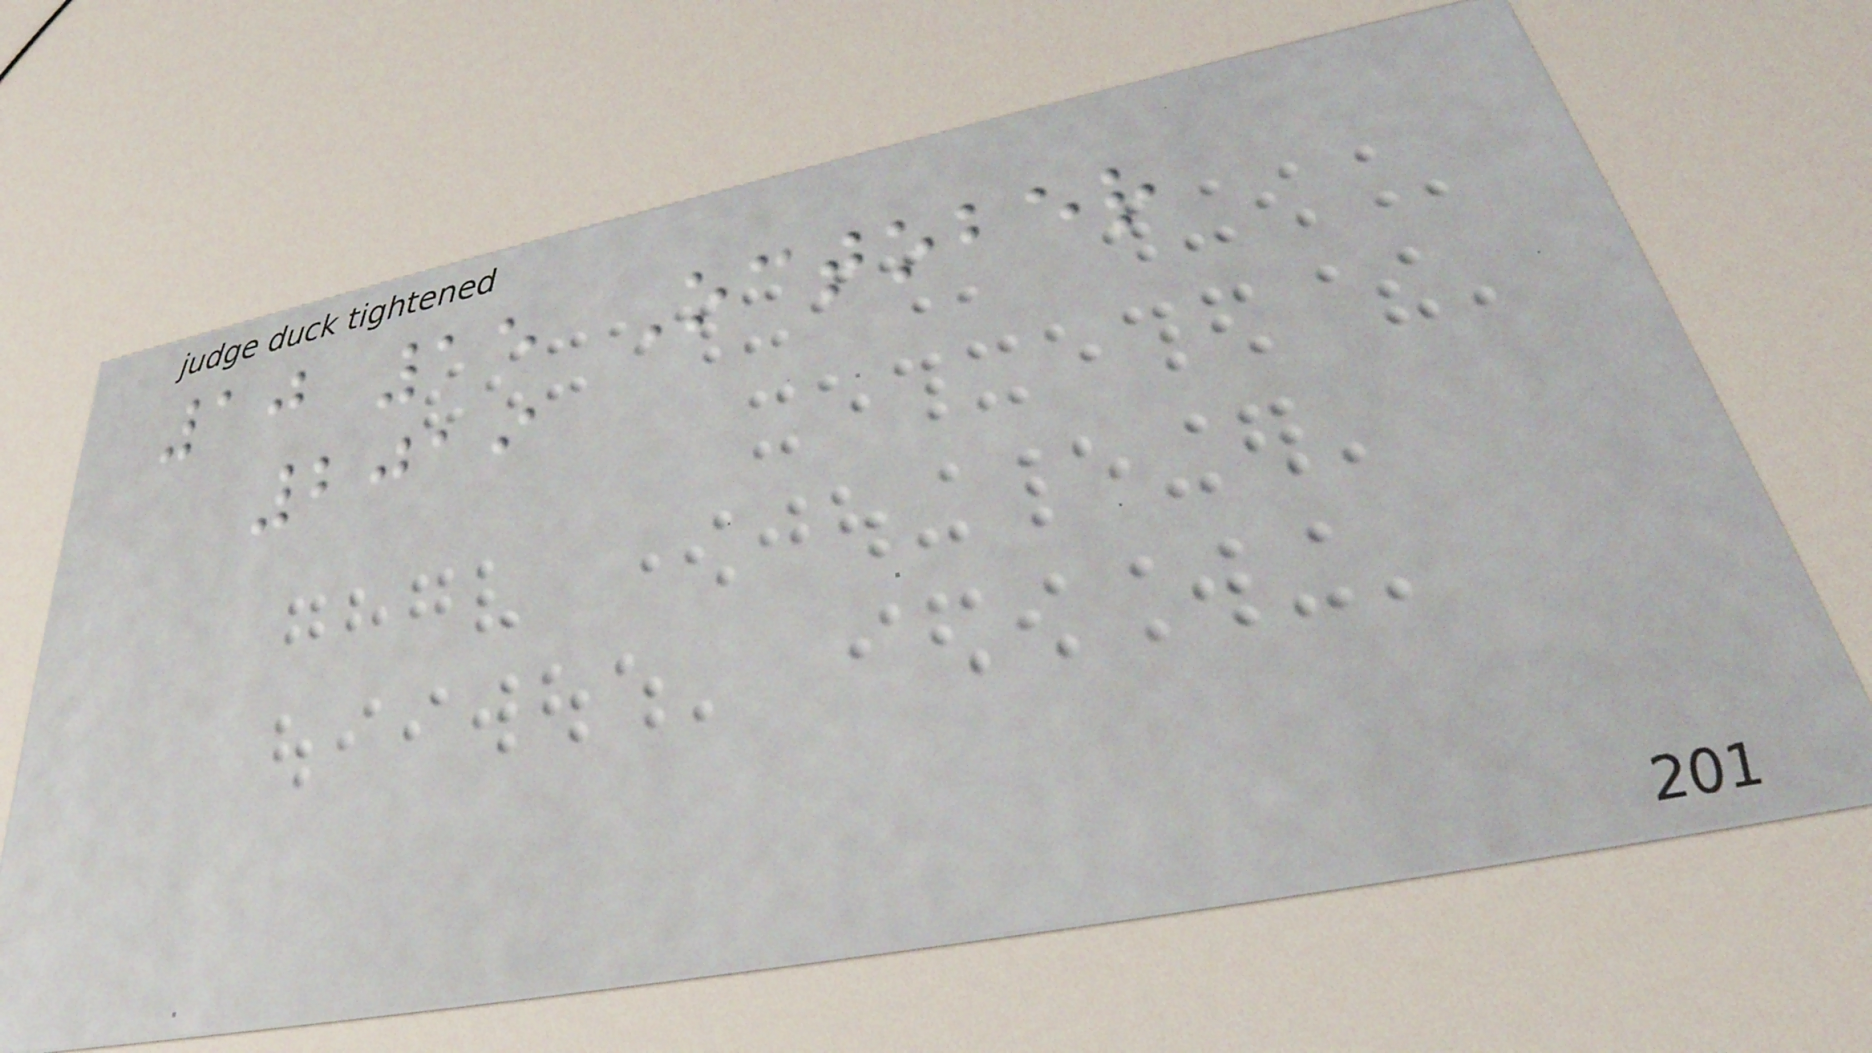10 15 October
2019
